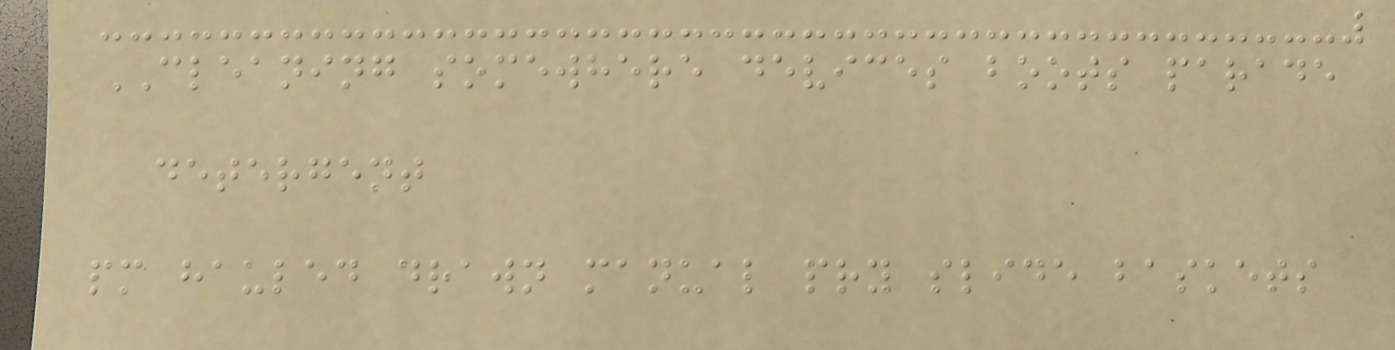CLEANING somewhere devices boots parade
detergent
pm hauled drawn manual pry slide baskets
